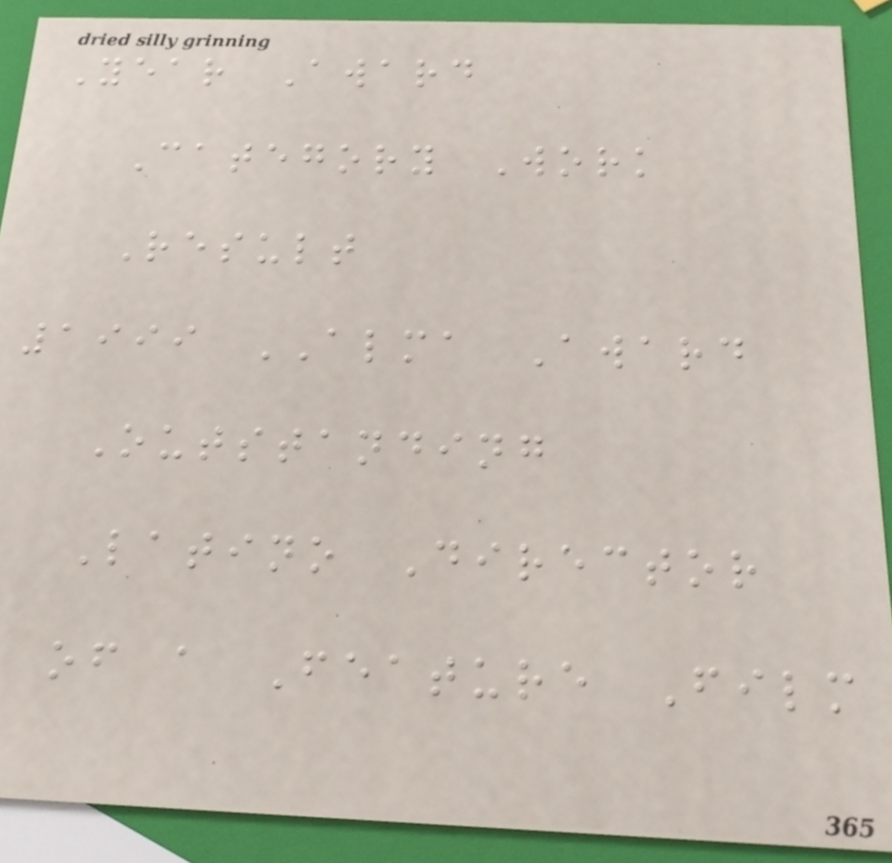Year Award
Category Work
Result
1999 ALMA Award
Outstanding
Latino Director
of a Feature Film
